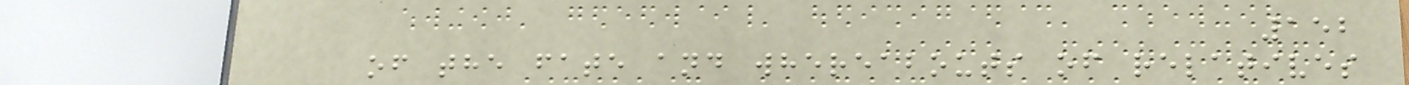152
of the fate and whereabouts of relatives
